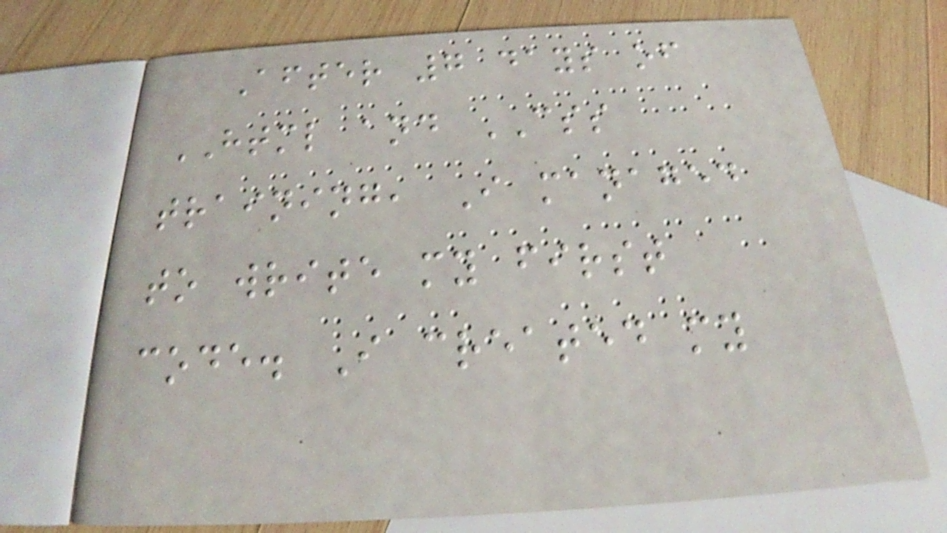After 7 days of
HTML and CSS
training, I managed
to write my first
code. I created my
